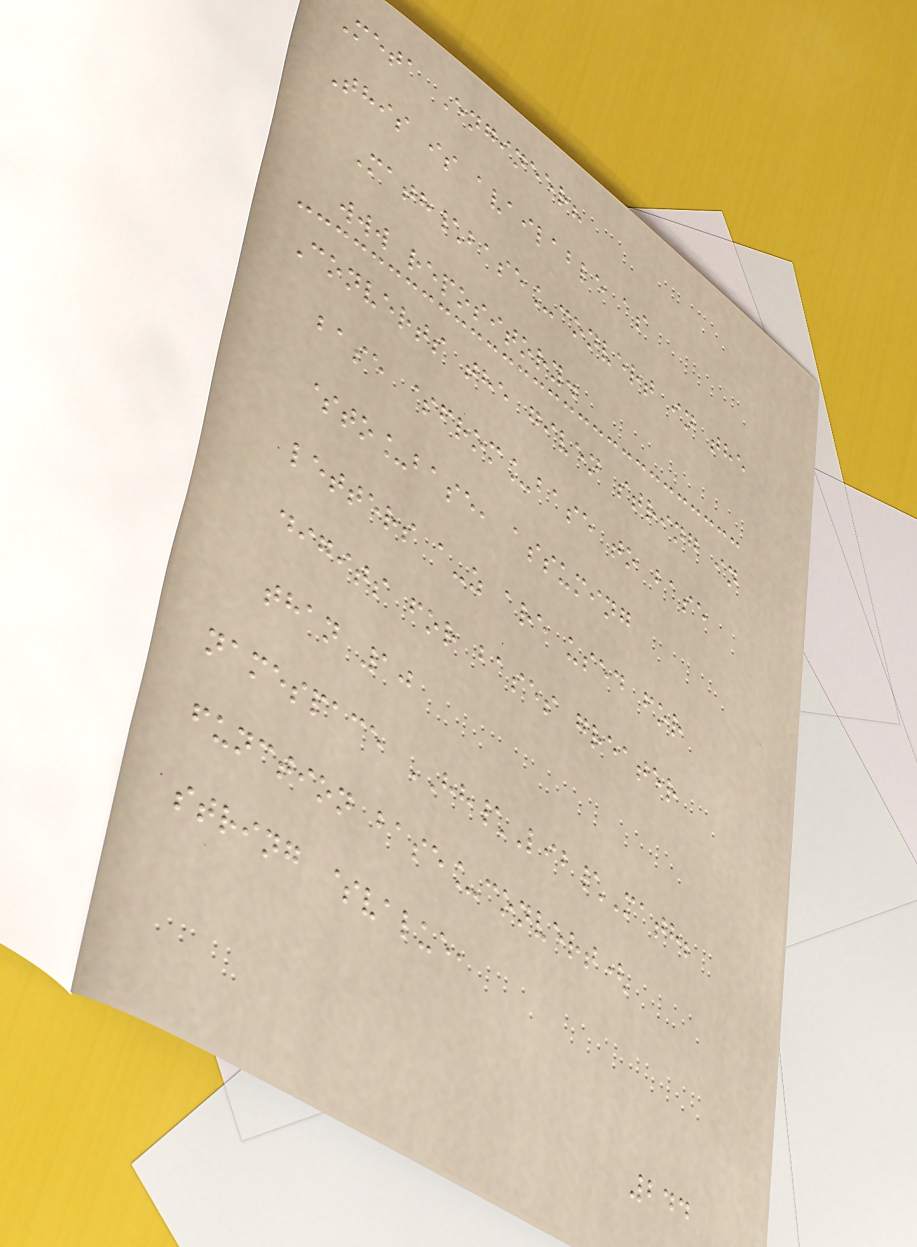Meta Engineer?
This is available as
Math\base_convert in the
www repository.
Converts the given string in
base $from_base to base
$to_base, assuming
letters a-z are used for
digits for bases greater
than 10
namespace HH\Lib\Math;
function base_convert(
string $value,
244
